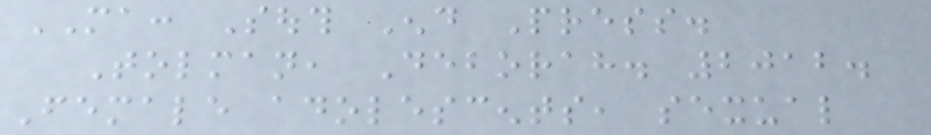MA: South End Press.
Tolman, Deborah. 2012.
Female adolescents, sexual
